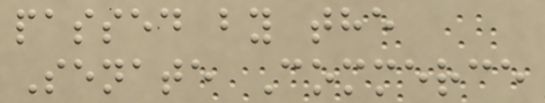passed by the
Senate Commerce
